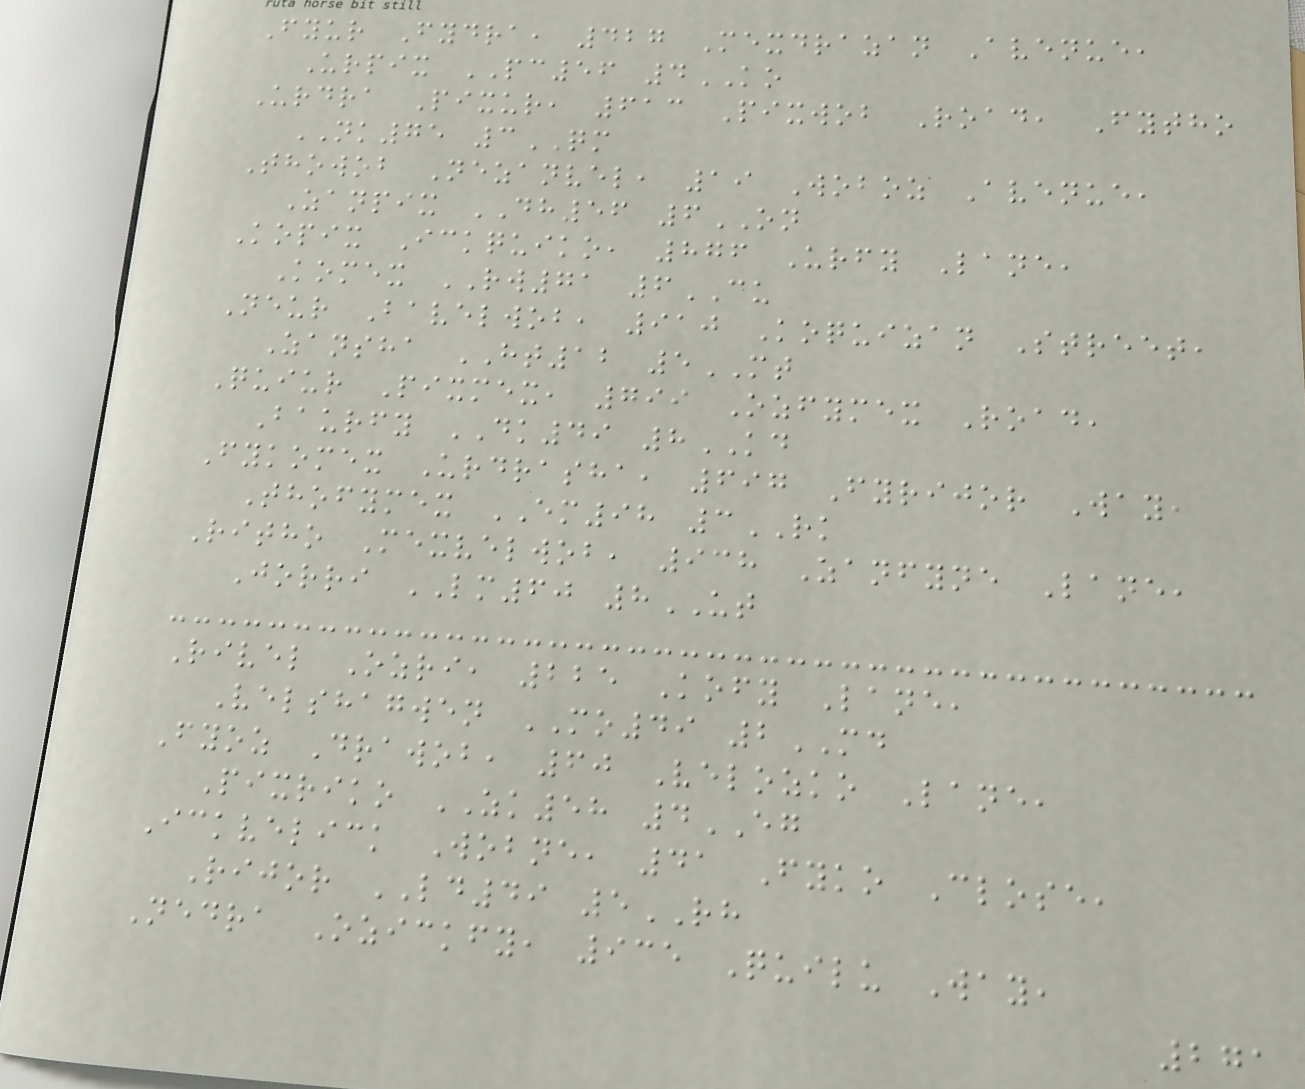Fyur Fydra, 427 Mexdrazan Avenue,
Urpix PC56 4KO
Urdra Pixur, 613 Pixwob Road, Fytho
NK75 3QM
Thowob Nezanvel, 19 Woboz Avenue,
Zanpix DH56 6ON
Kopix Ickquiko, 876 Urfy Lane,
Komex RW71 6CU
Neur Bavelwob, 910 Koquizan Street,
Zansha HT12 5MT
Quiur Pixmex, 799 Ozfymex Road,
Baurfy DK49 8KD
Fykomex Urdrasha, 697 Fyrijor Way,
Thofymex EM98 3RK
Ritho Mexvelwob, 938 Zanfyne Lane,
Jorri LM60 8UT
Rivel Ozri, 225 Kofy Lane,
Velshagwen MO49 2MD
Fyoz Drawob, 60 Velozko Lane,
Pixriko ZK58 4EG
Ickvelick Wobne, 41 Fyko Close,
Rijor LD49 5RH
Nedra Ozickfy, 935 Quilu Way,
271
